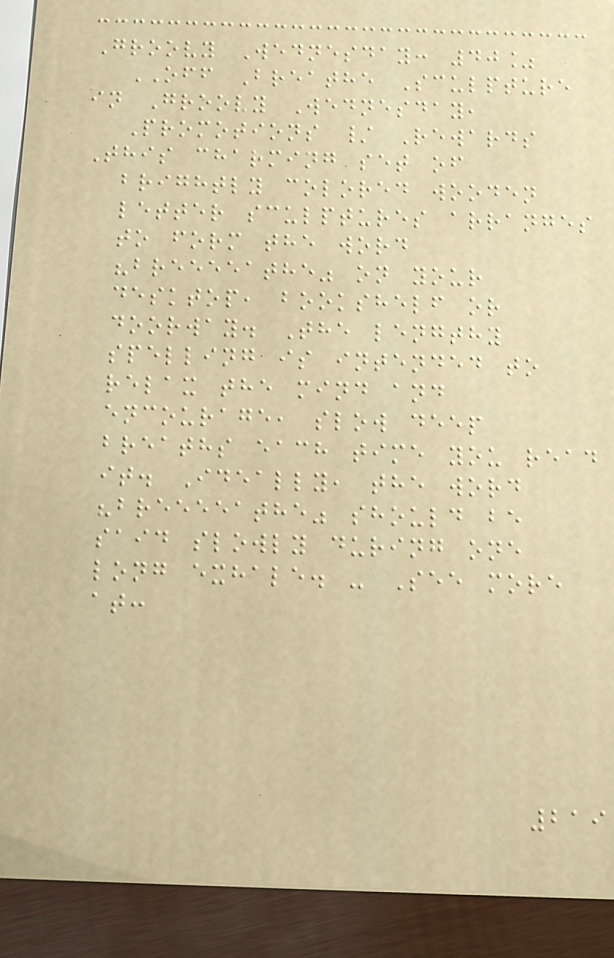Groovy Wednesday: 40%
OFF Breathe Sculpture
in Groovy Wednesday,
Promotions / Rewards
This charming set of
brightly colored wooden
letter sculptures arranges
to form the word
"breeeeathe" on your
desktop, bookshelf or
doorway. The lengthy
spelling is intended to
relax the mind and
encourage, slow deep
breaths each time you read
it. Ideally, the word
"breeeeathe" should be
said slowly during one
long exhale. - See more
at:
219
